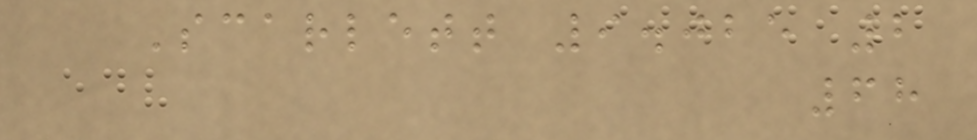Scarlett 9.025 2
68
